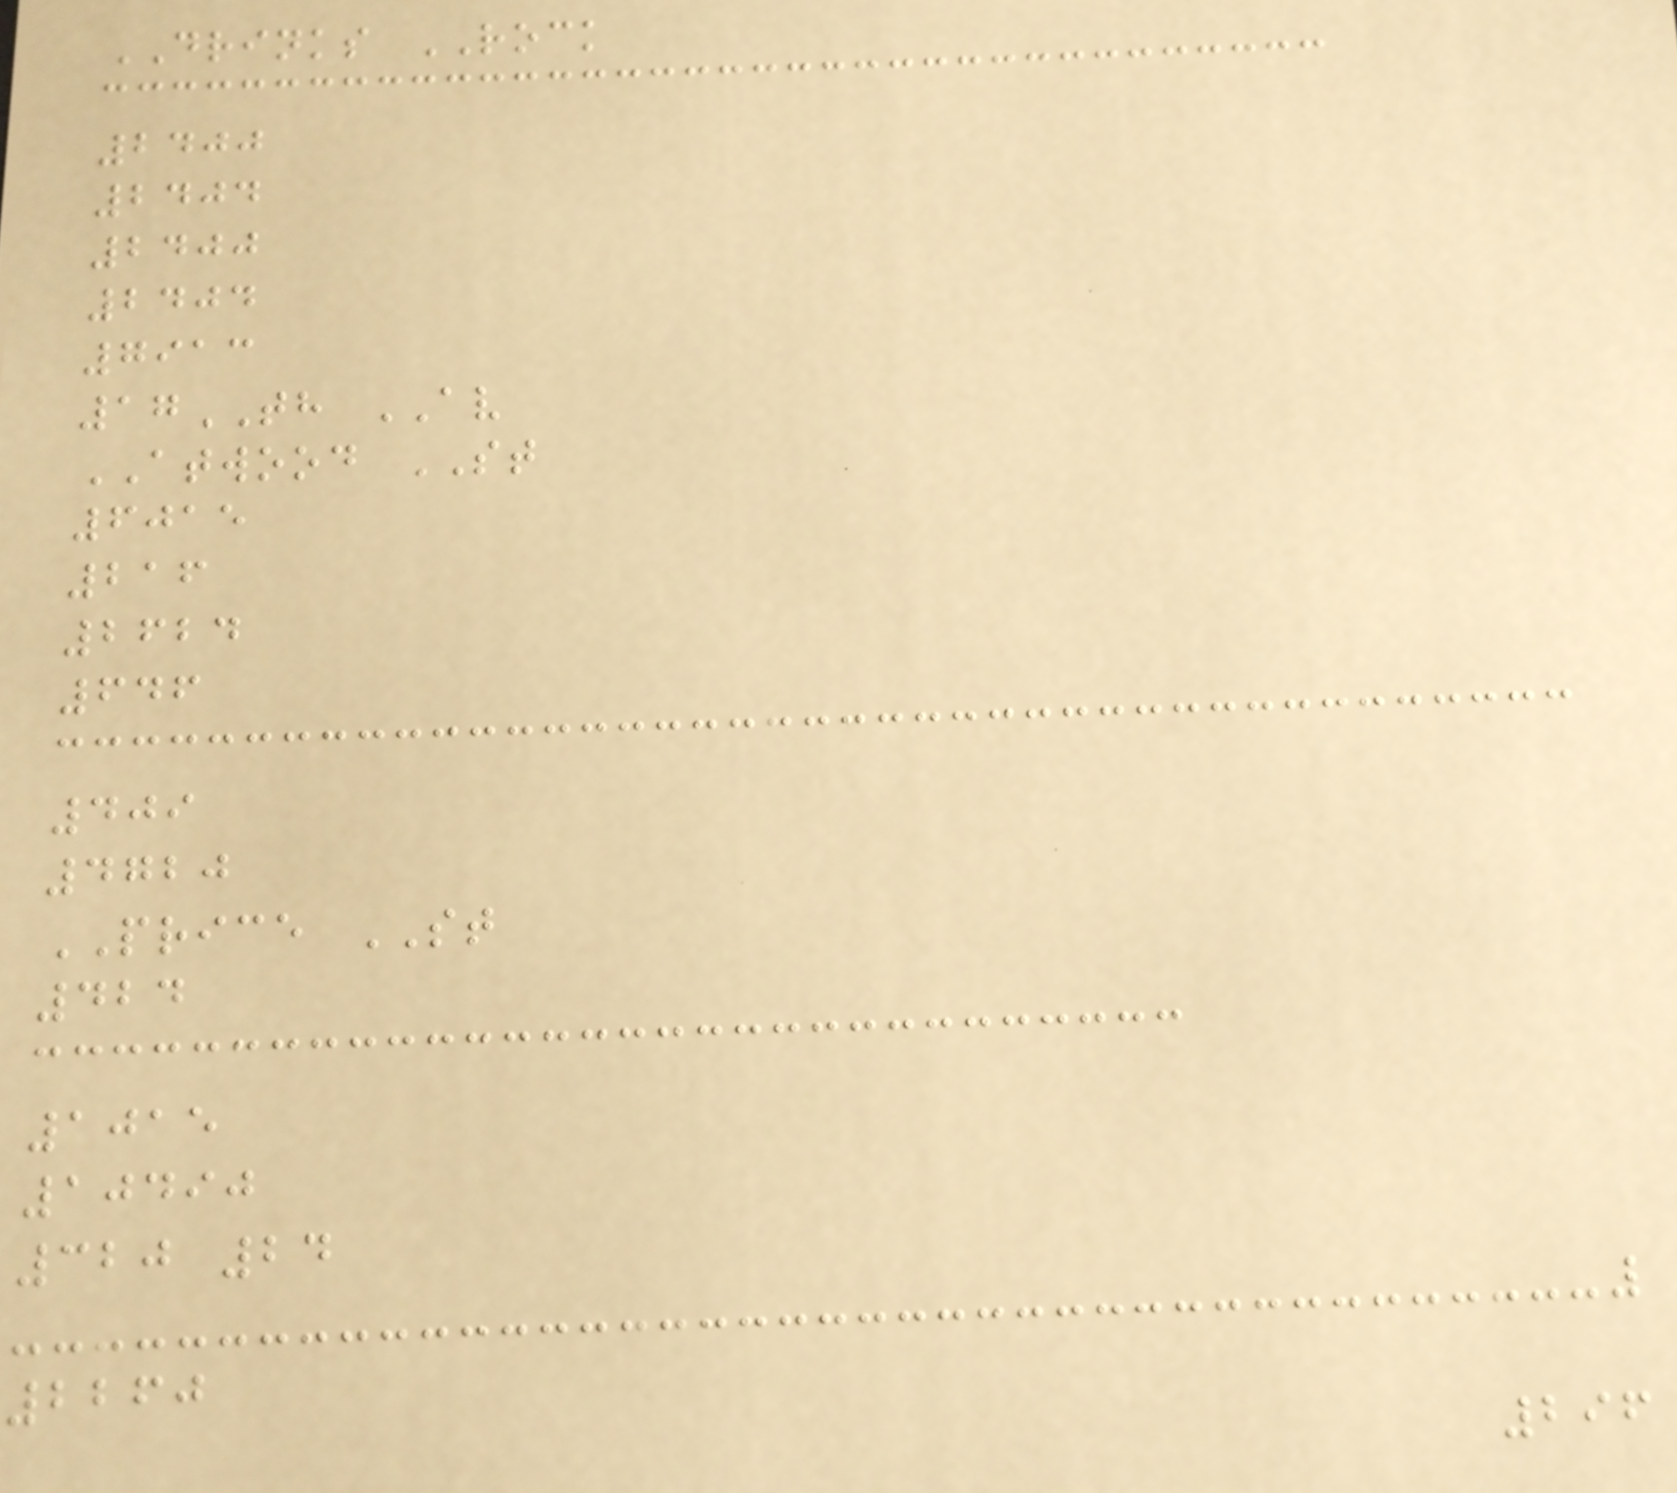DRINKS ROCK
2400
2404
2400
2404
7913
17TH AV
ATWOOD ST
6015
216
2624
646
409
4720
PRICE ST
424
1015
10490
320 24
2260
296
